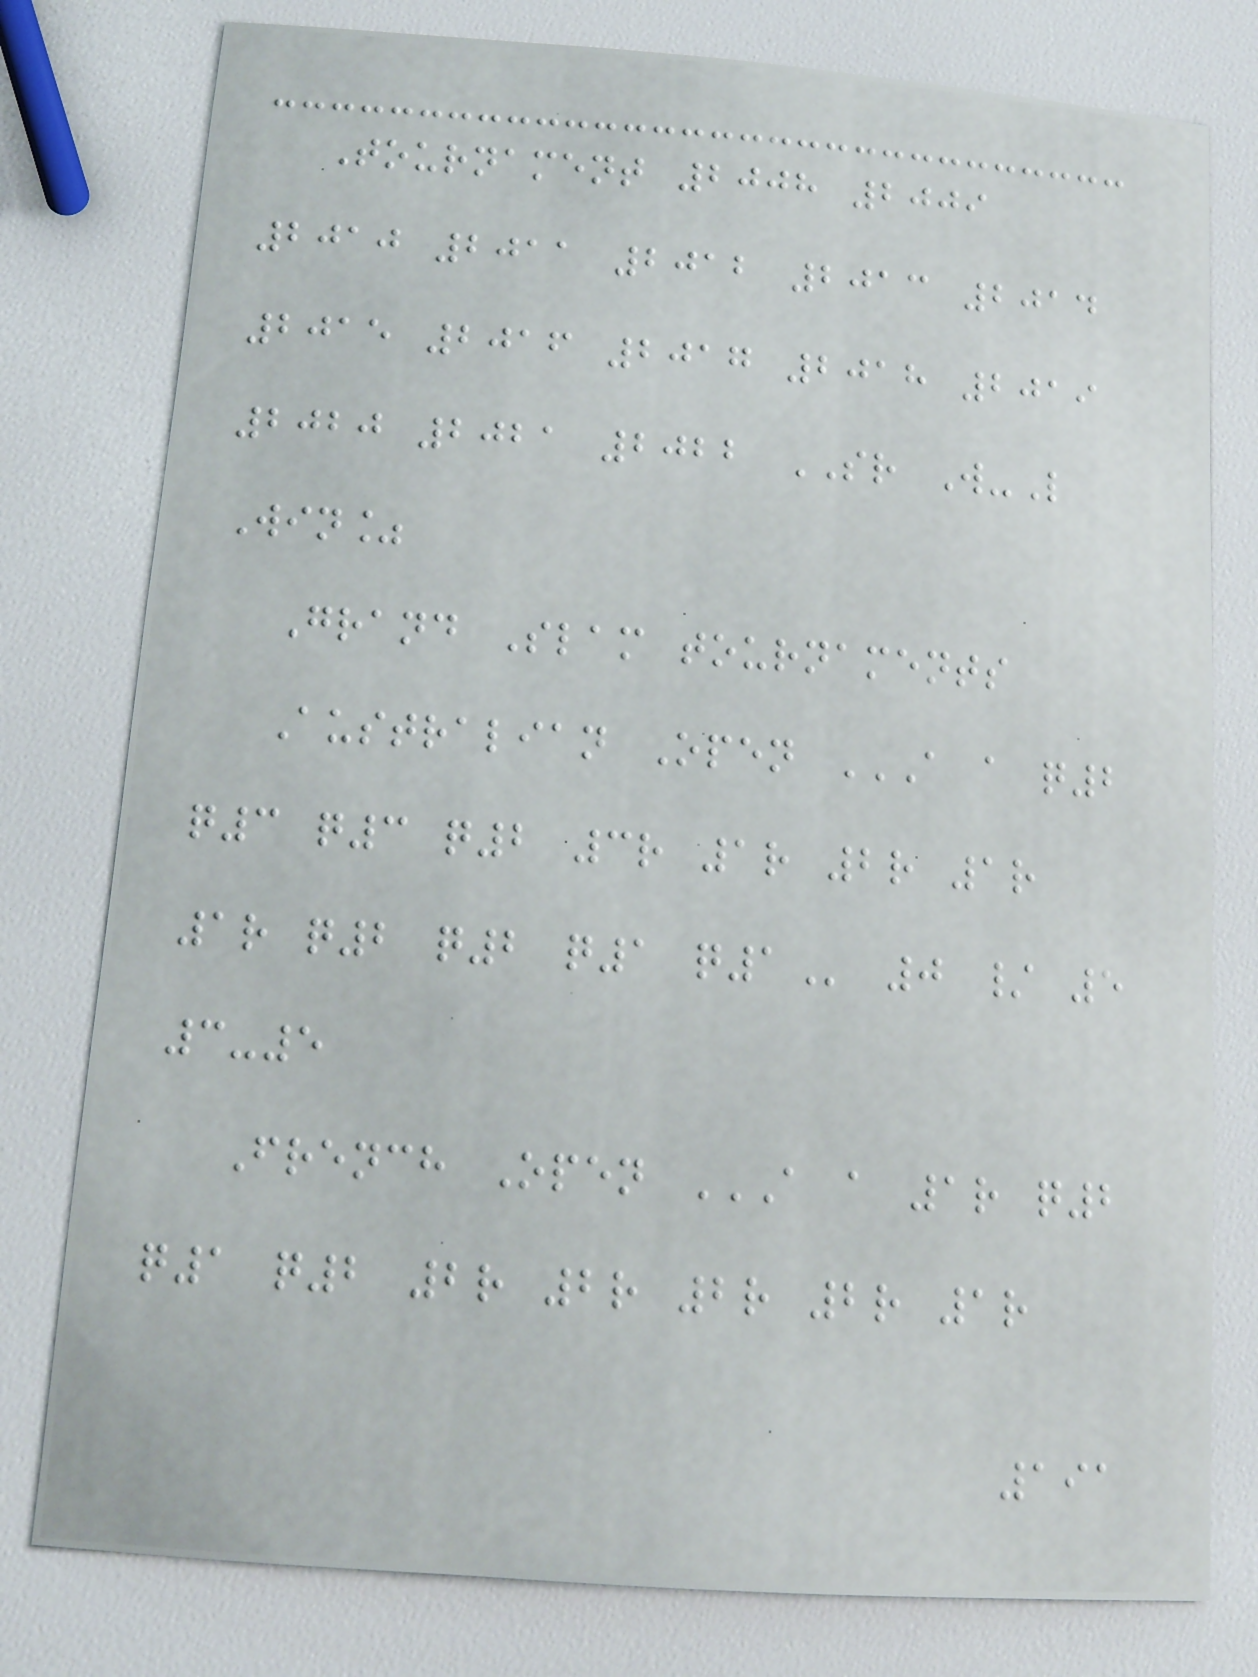Tournament 2008 2009
2010 2011 2012 2013 2014
2015 2016 2017 2018 2019
2020 2021 2022 SR W-L
Win%
Grand Slam tournaments
Australian Open A A Q2
Q3 Q3 Q2 3R 1R 2R 1R
1R Q2 Q2 Q1 Q1 0 / 5
3-5
French Open A A 1R Q2
Q1 Q2 2R 2R 2R 2R 1R
191
